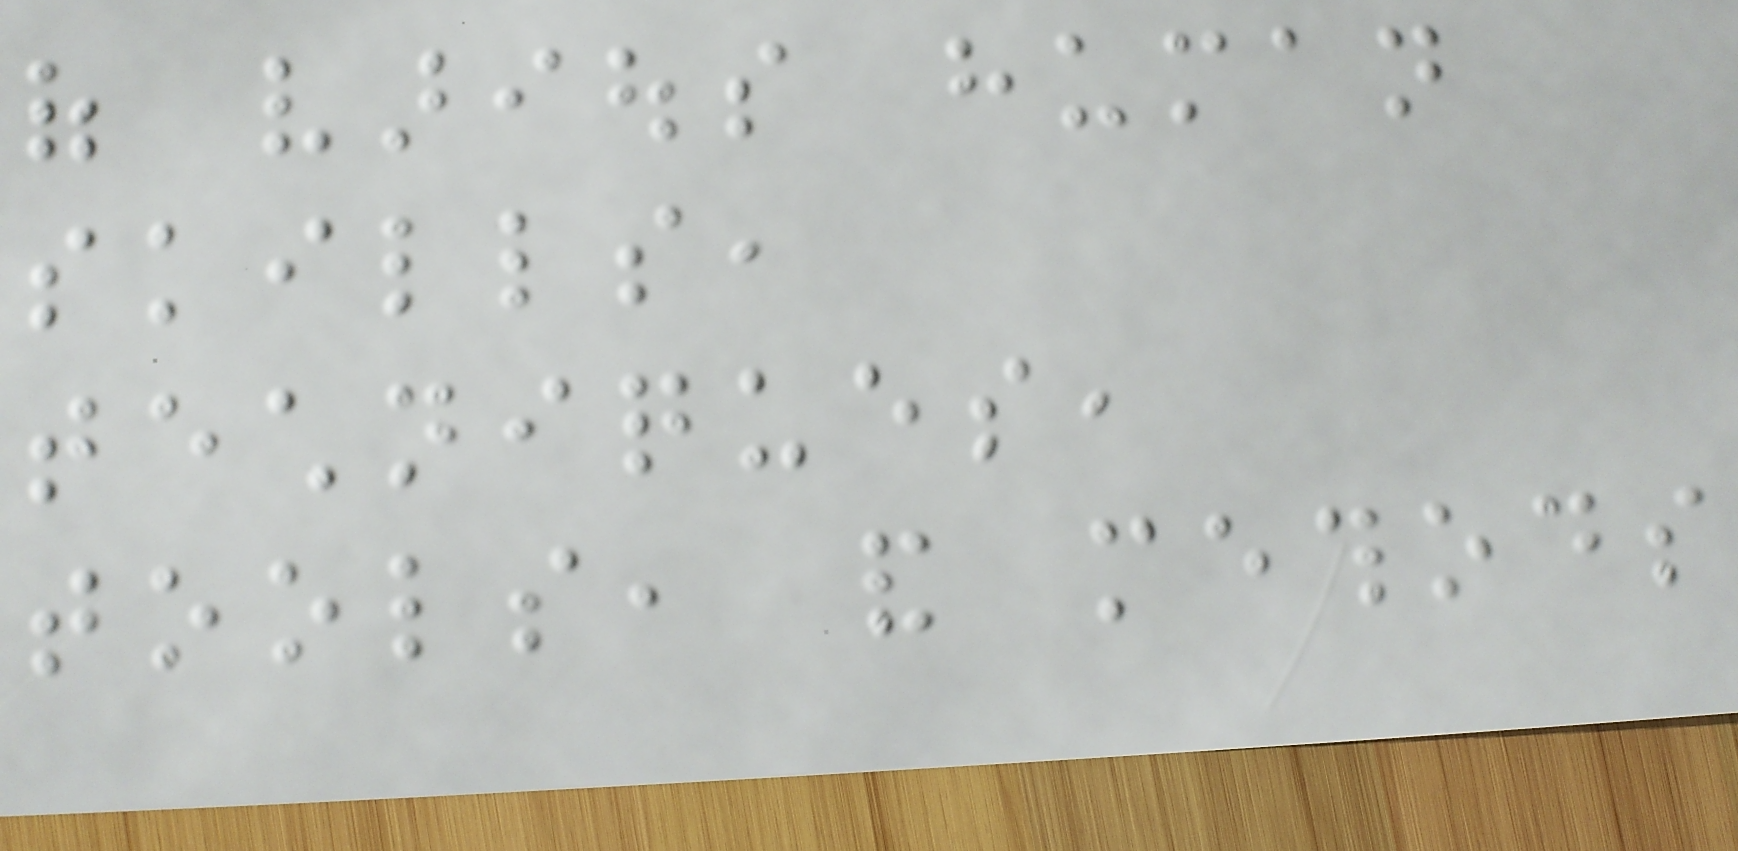of various human
skills,
techniques,
tools, and methods
